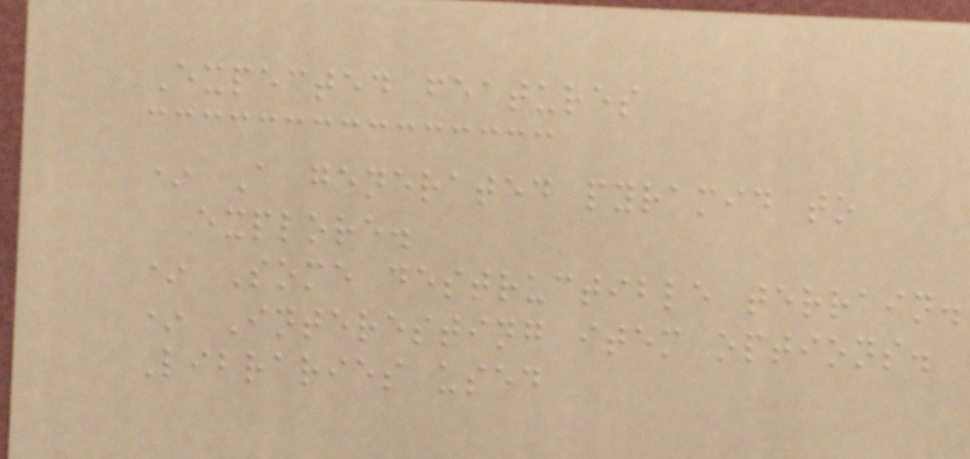Expected features
* A generated pyramid to
explore.
* Some destructible terrain.
* Interesting item options.
Libraries used
